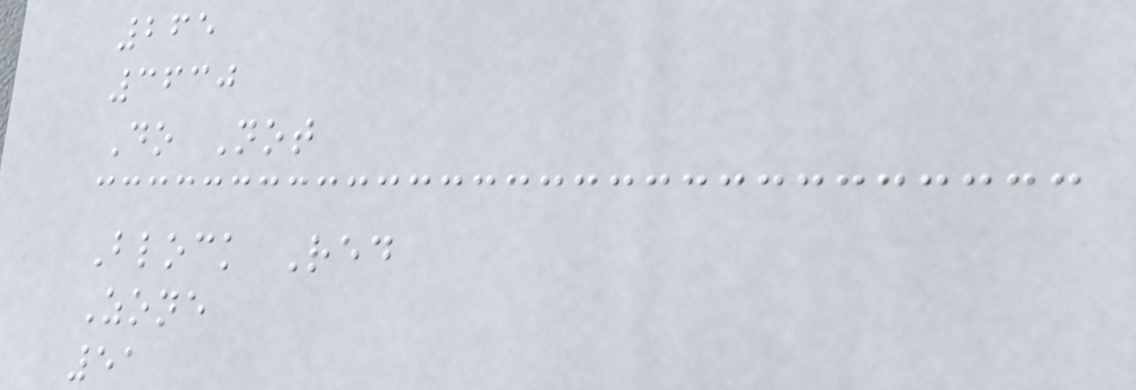265
3630
Do Not
Block Red
Zone
51
